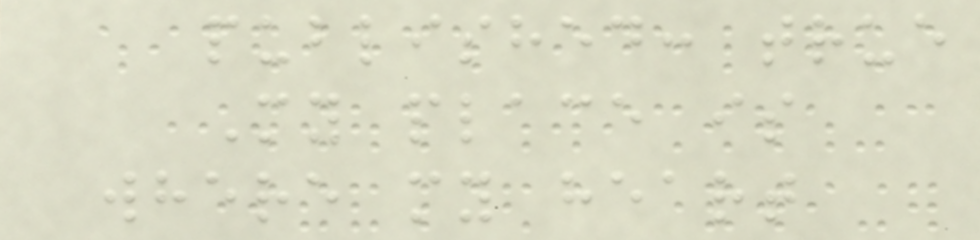published: true
My place is
where my heart
